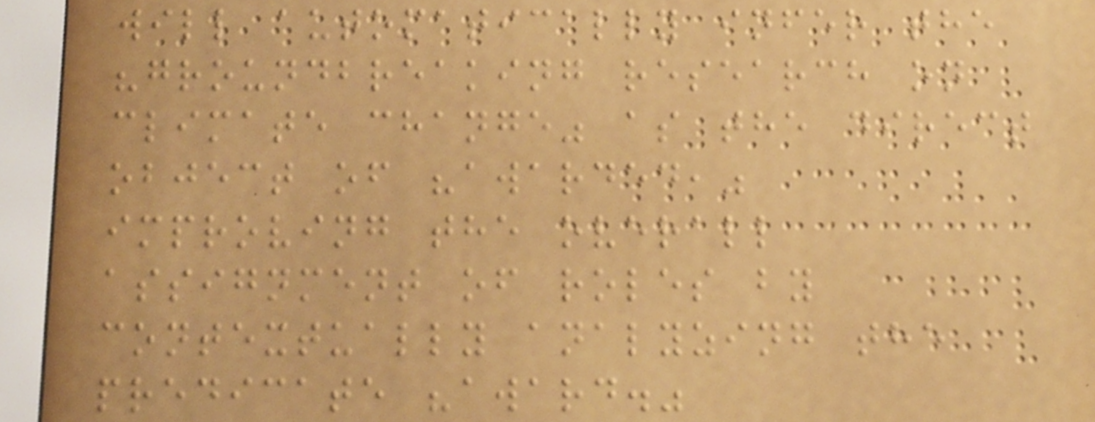will automatically infer the
"groundbreaking research on
climate change" as the direct
object of "awarded,"
improving the overall
assignment of roles by
contextually analyzing the
predicate "award."
